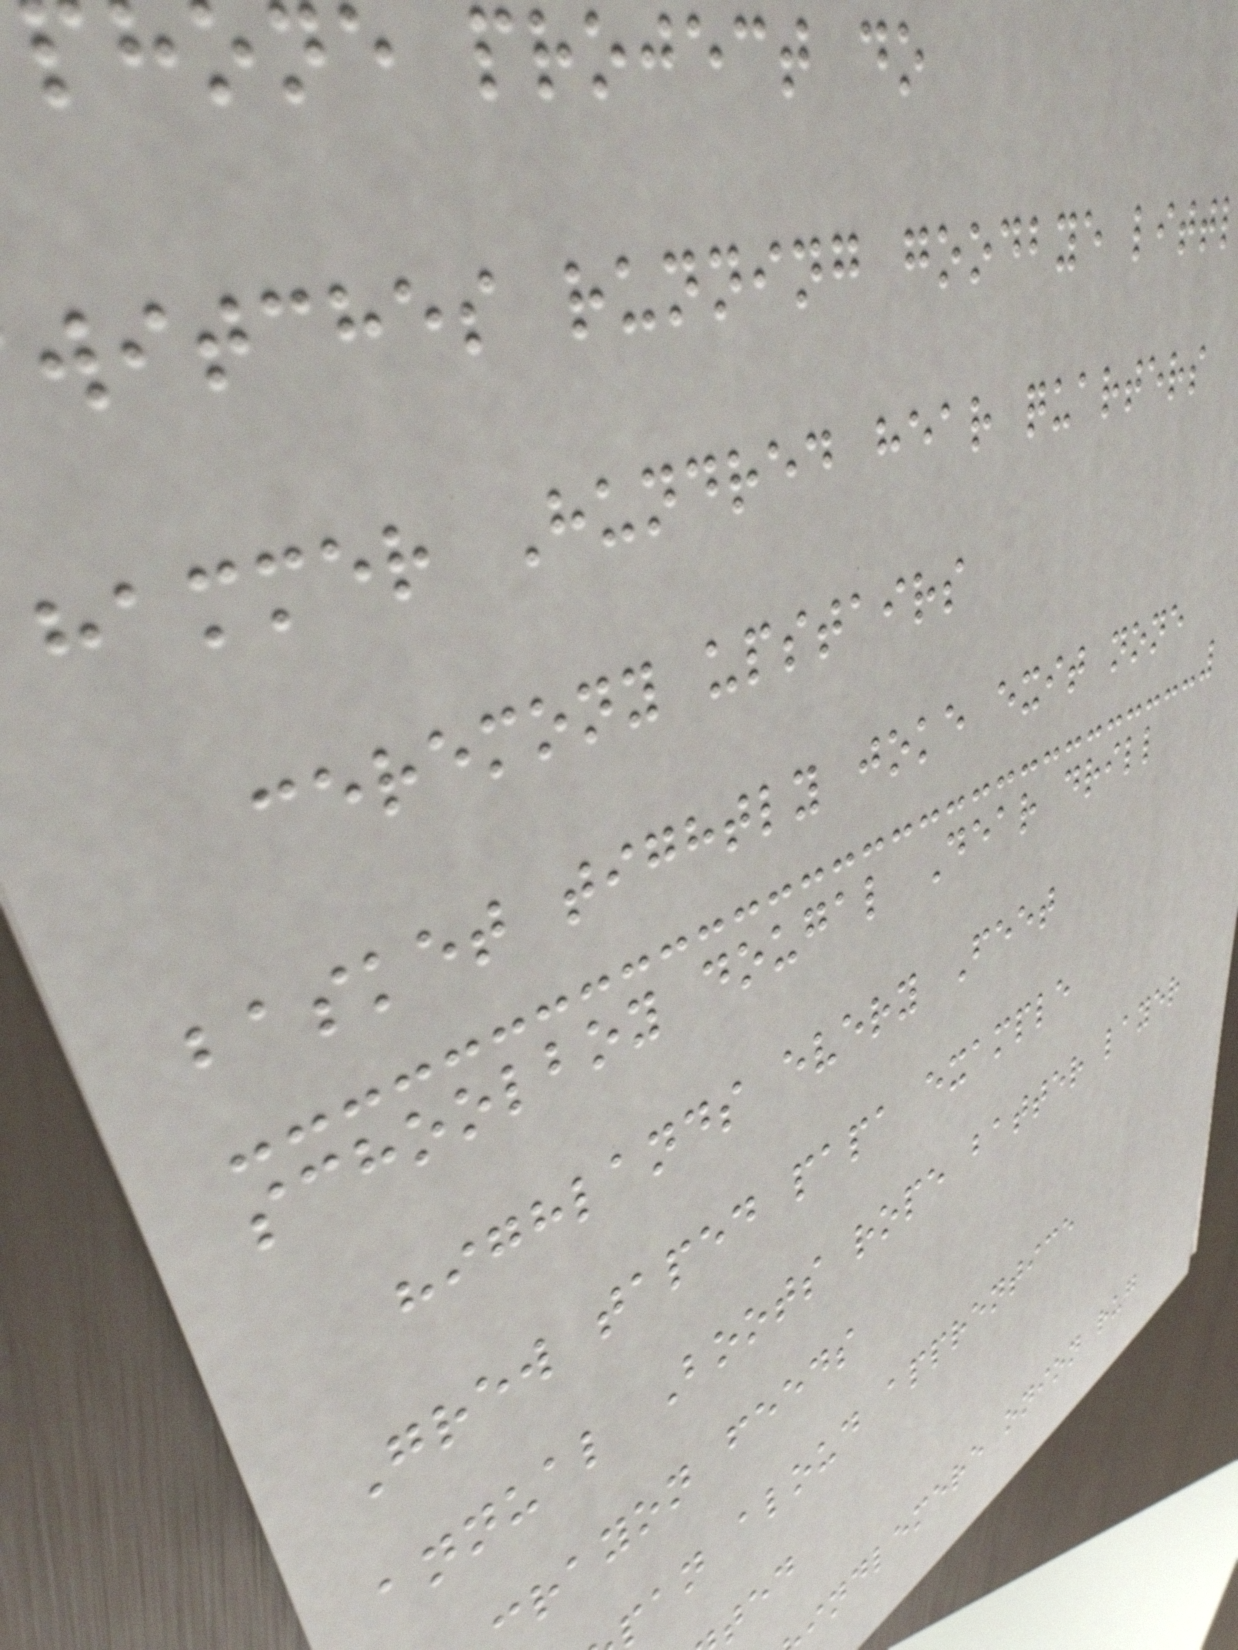ne project do
witches running goodbye litt
hammer Hundred hear quarters
ceremony upstairs
basket tightly joke exit none
schoolboy dougal Dear drill
highlands every Feet
Grew taped papa example
annual Boots rope batter layer
rayon feeds
pan aloud apprentice
indlemere onion rug
